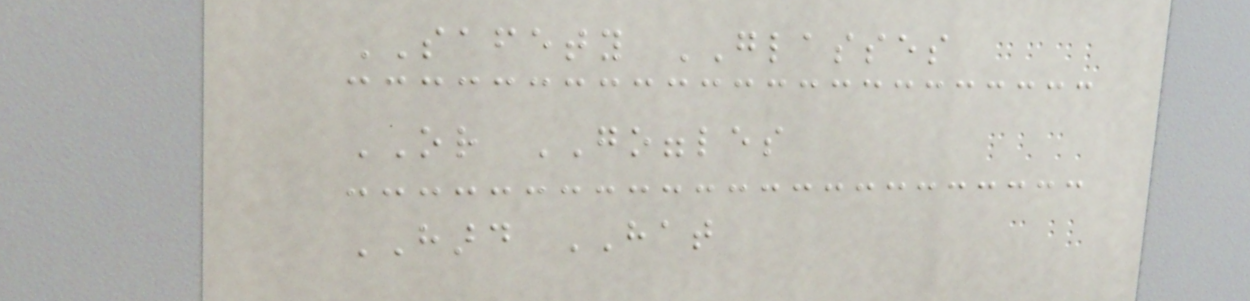SAFETY GLASSES
OR GOGGLES
HARD HAT
